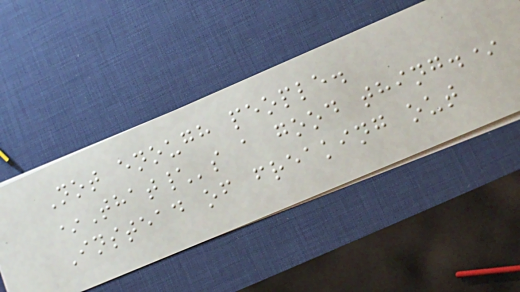Not enough people.
*That\'s a good thing.*
Instead of freaking out
